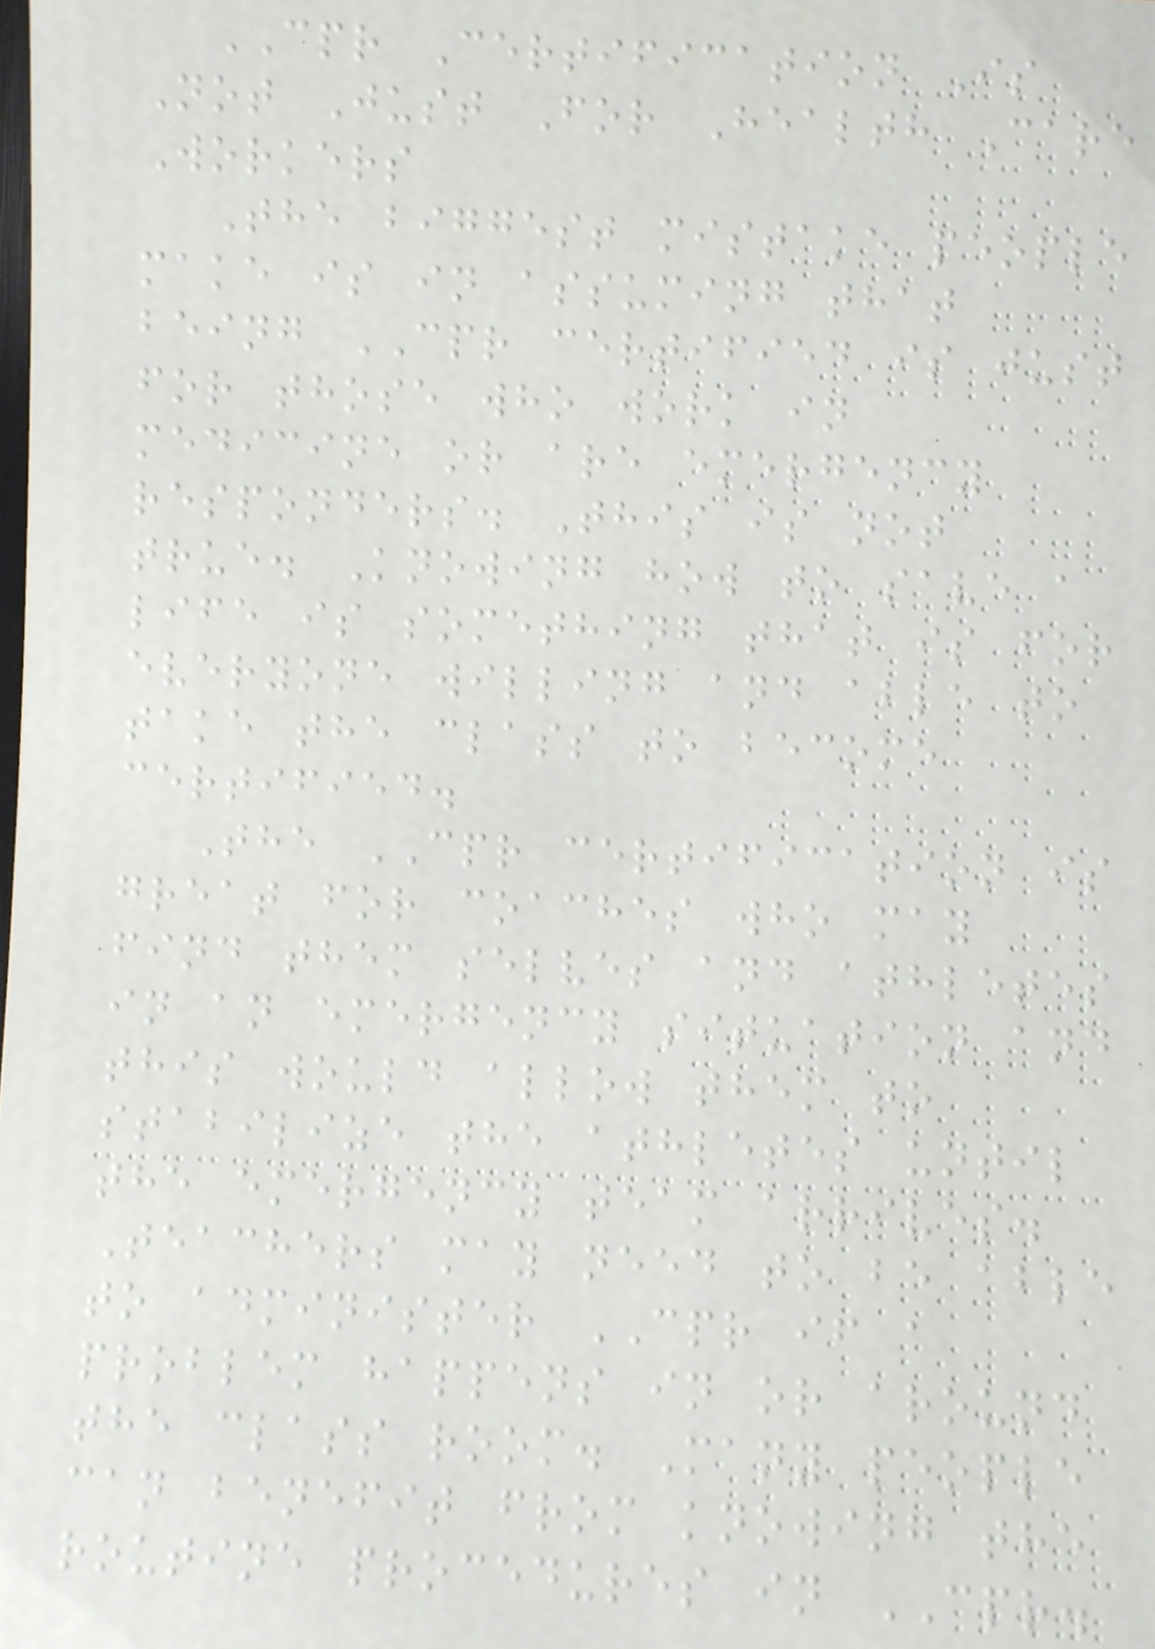CPR Certification Is
Not Just For Health Care
Workers
The biggest mistake people
make is in assuming that
being CPR certified is just
for those who work in
medicine or are emergency
responders. This is not
true. Knowing how to save a
life is something that is for
everyone willing and able to
take the class to become
certified.
The CPR certification is
great for coaches who may
find them selves and athletes
in an emergency situation and
this would allow them to
stabilize the athletes until
the emergency team arrives.
Teachers may need to be able
to administer CPR if a
problem happens in or around
the class room. Many people
can benefit from knowing the
routine procedures in CPR.
